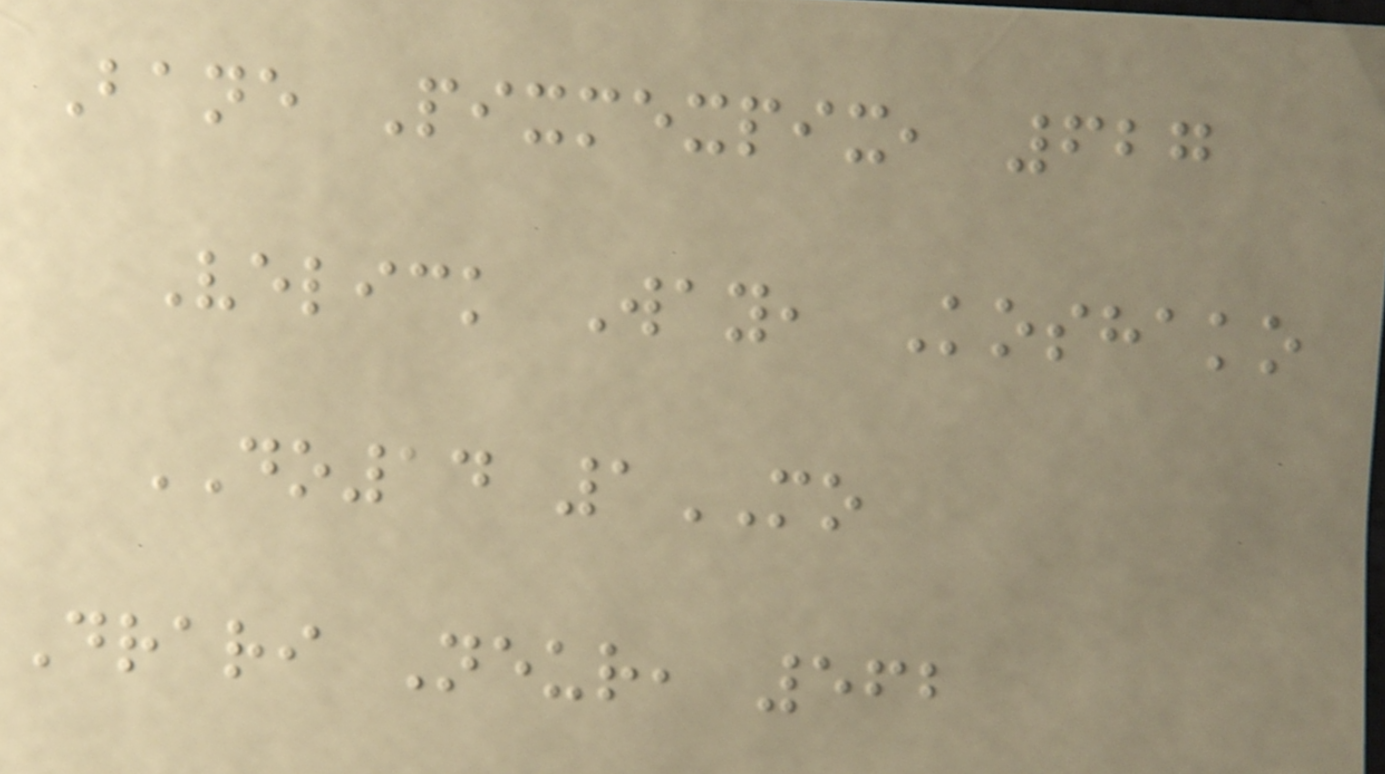Bane Pixmexpix, 627
Velick Way, Koshako
DO14 1MO
Drari Neur, 562
